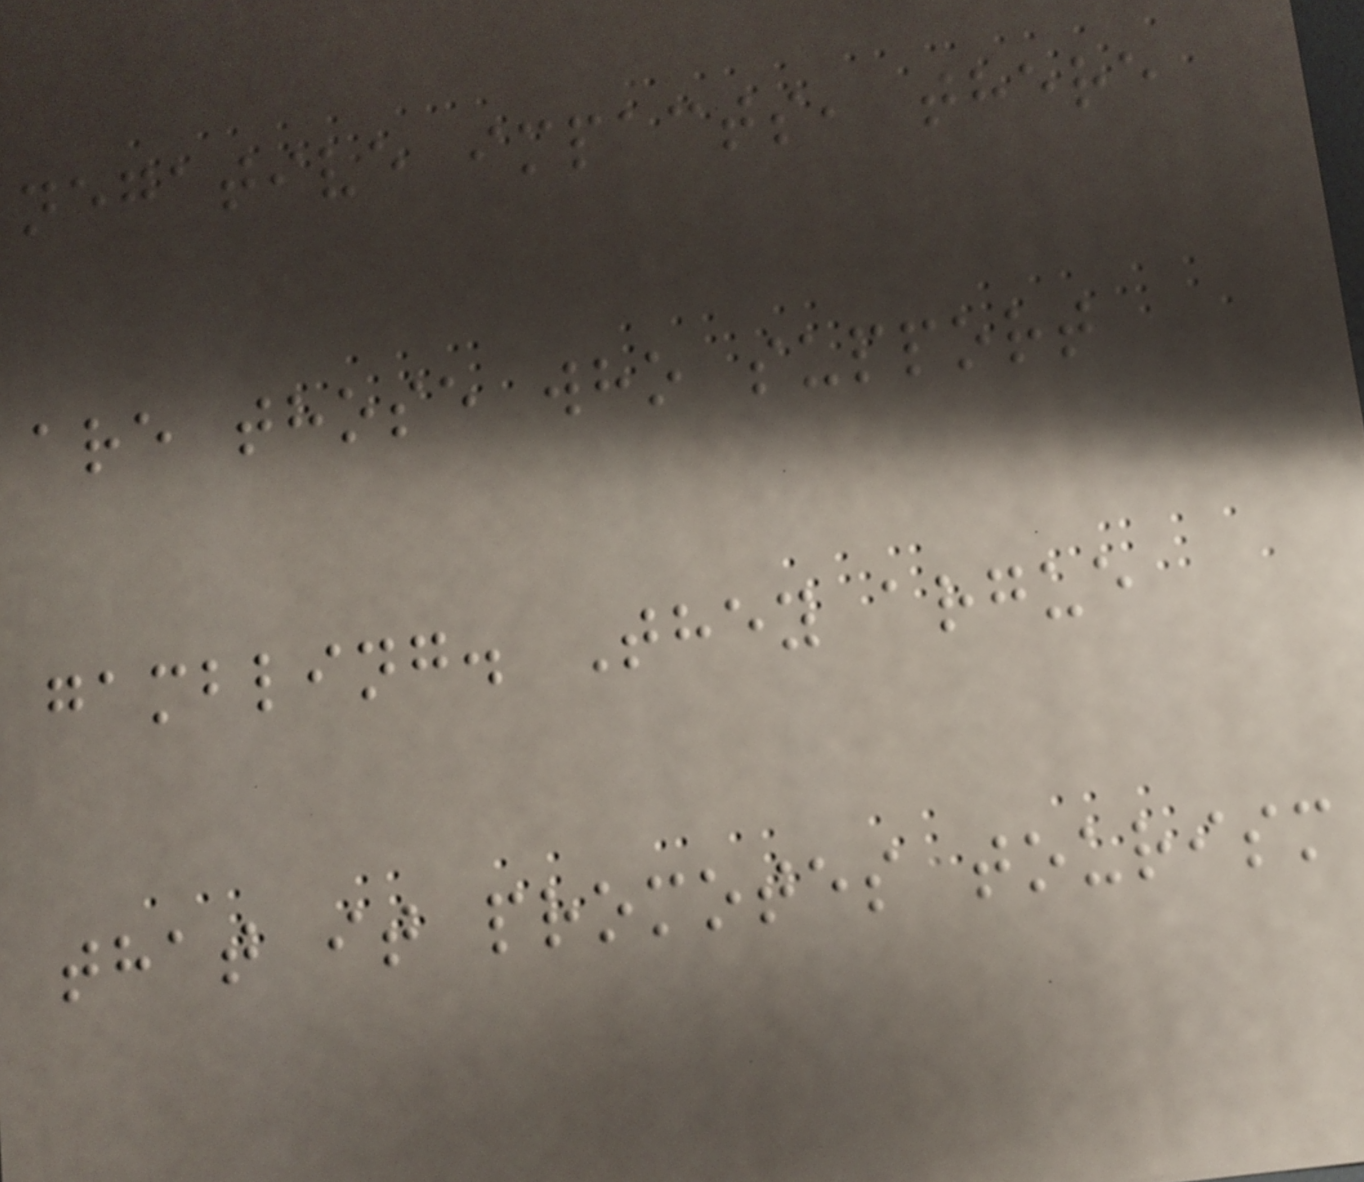negative impacts, there
are those who support
gambling. They argue
that it promotes tourism
